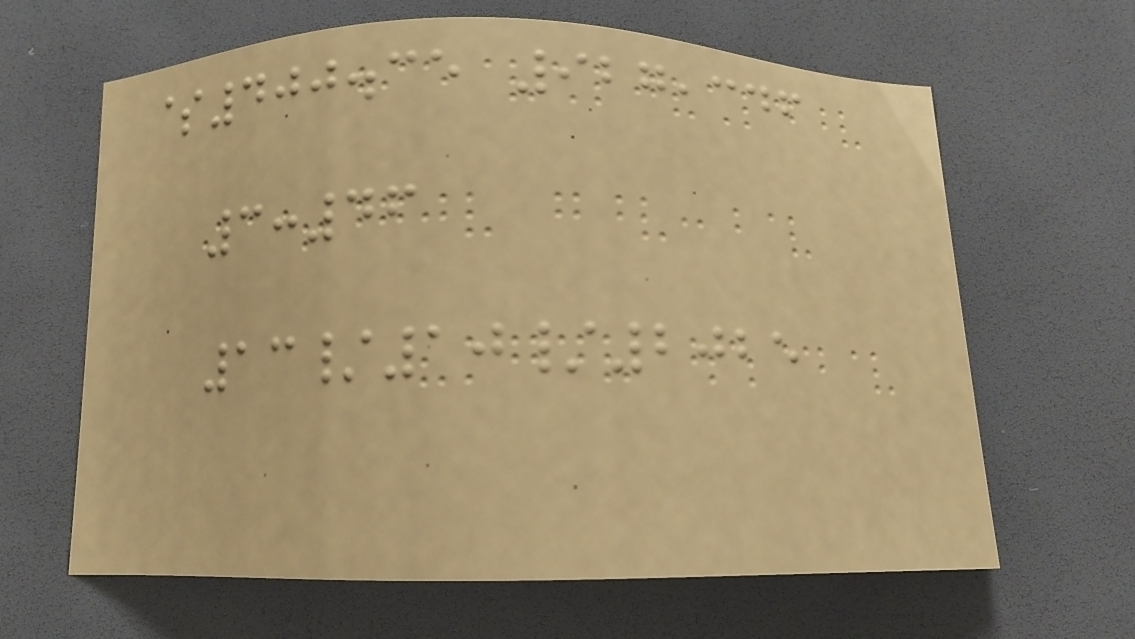$400.35 927,346
3:46
13/10/2025
